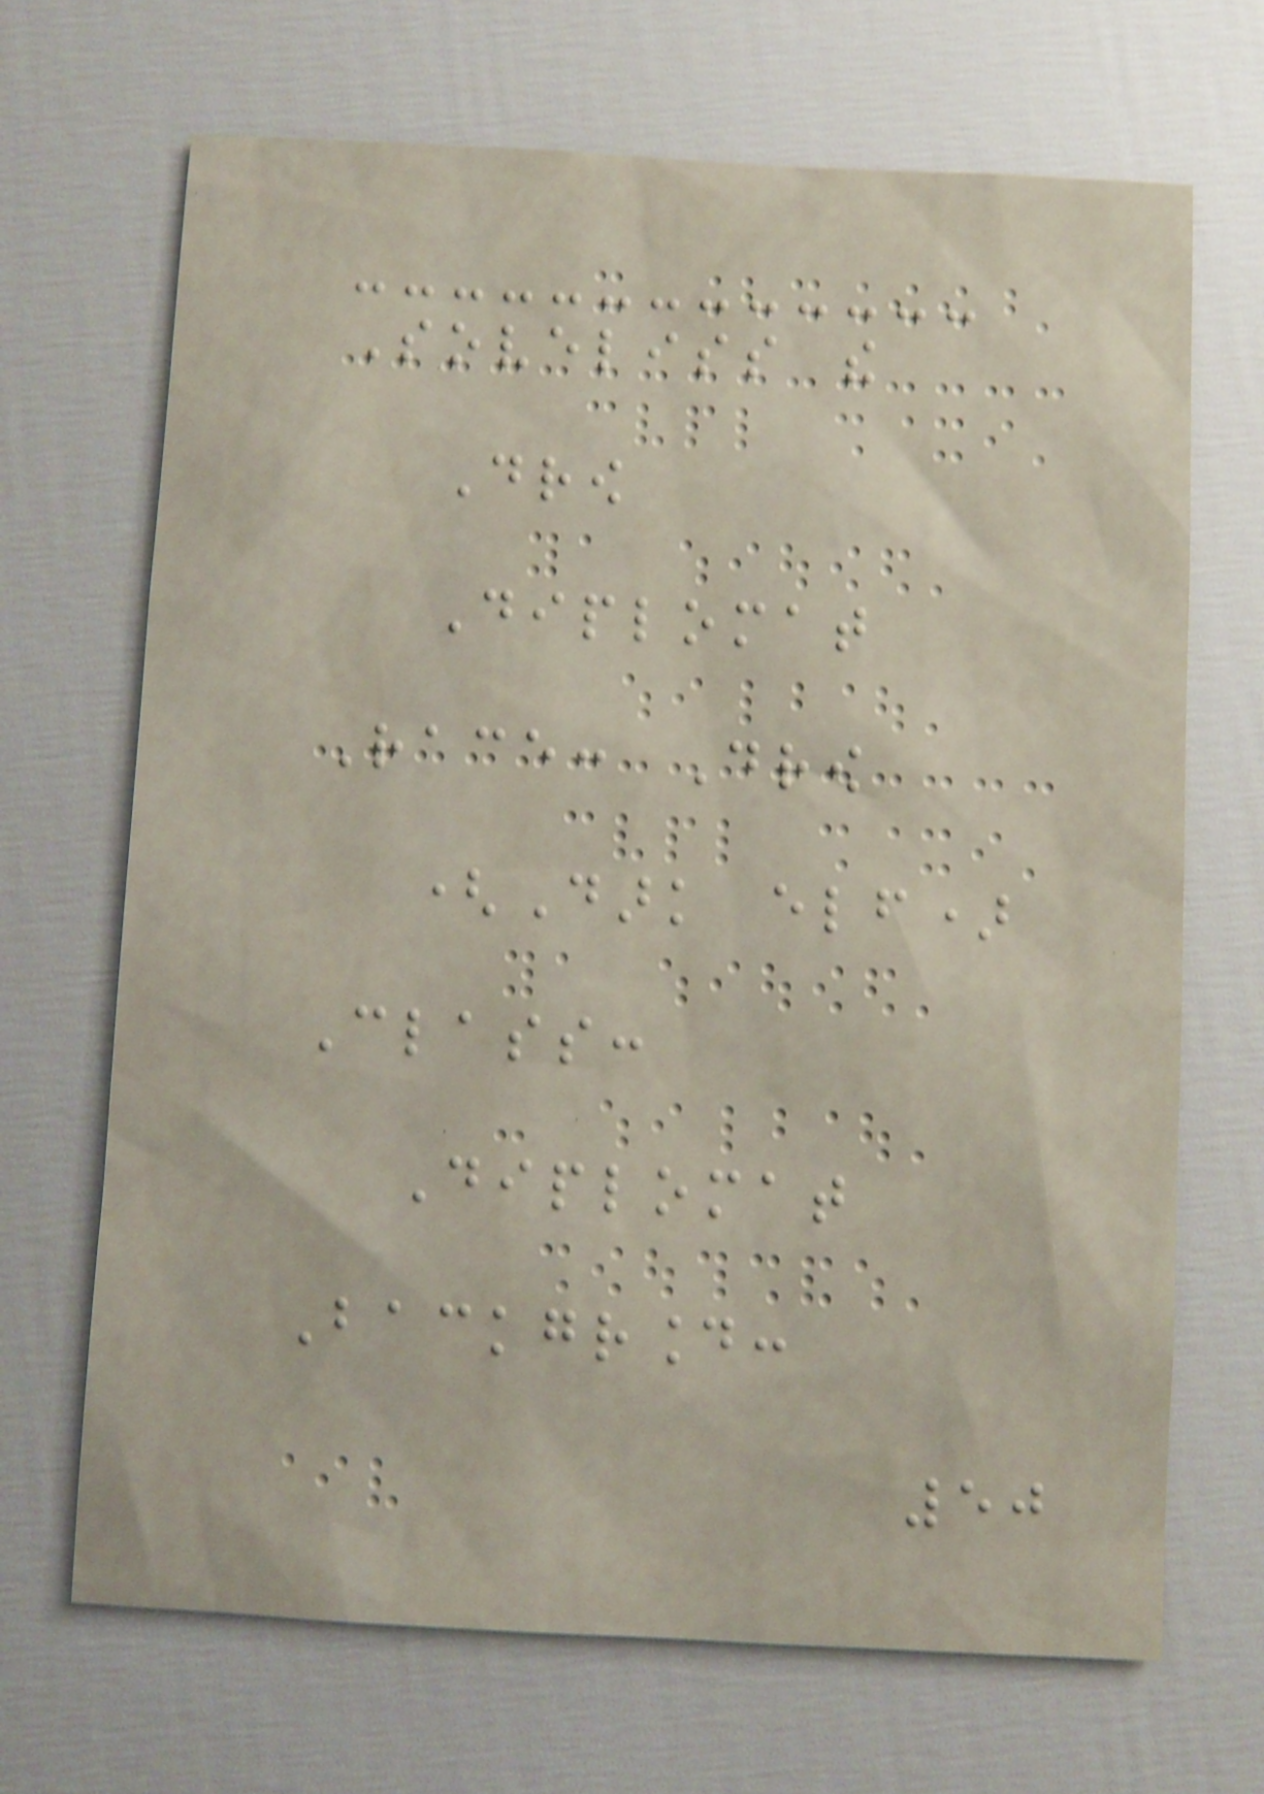Soveliss the
Drow
Diplomat
Race: Drow
(Dark elf)
Class:
Diplomat
Background:
50
